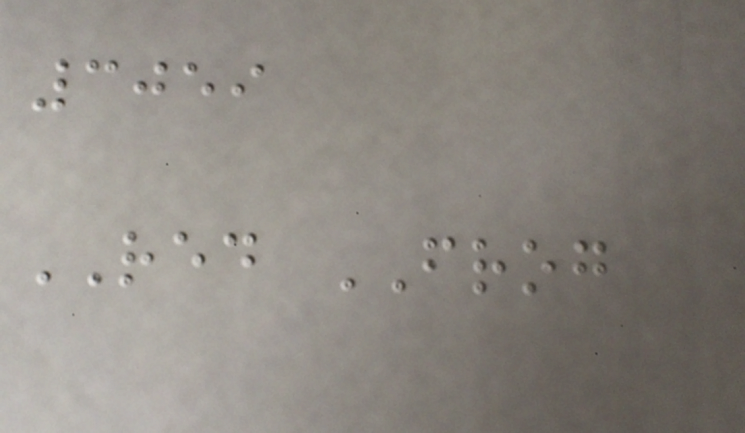3059
RED FROG
